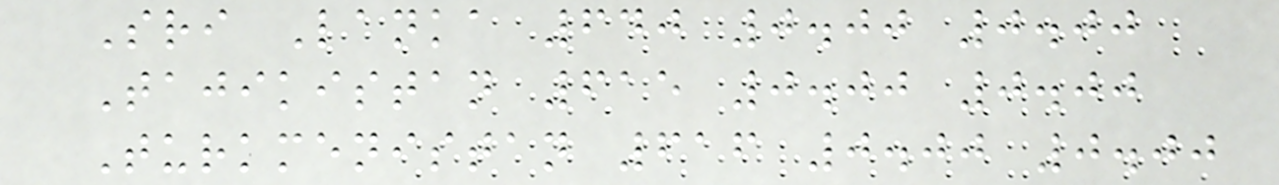Sri Lanka 640 0.00 0.00
Tajikistan 615 0.00 0.00
Turkmenistan 616 0.00 0.00
